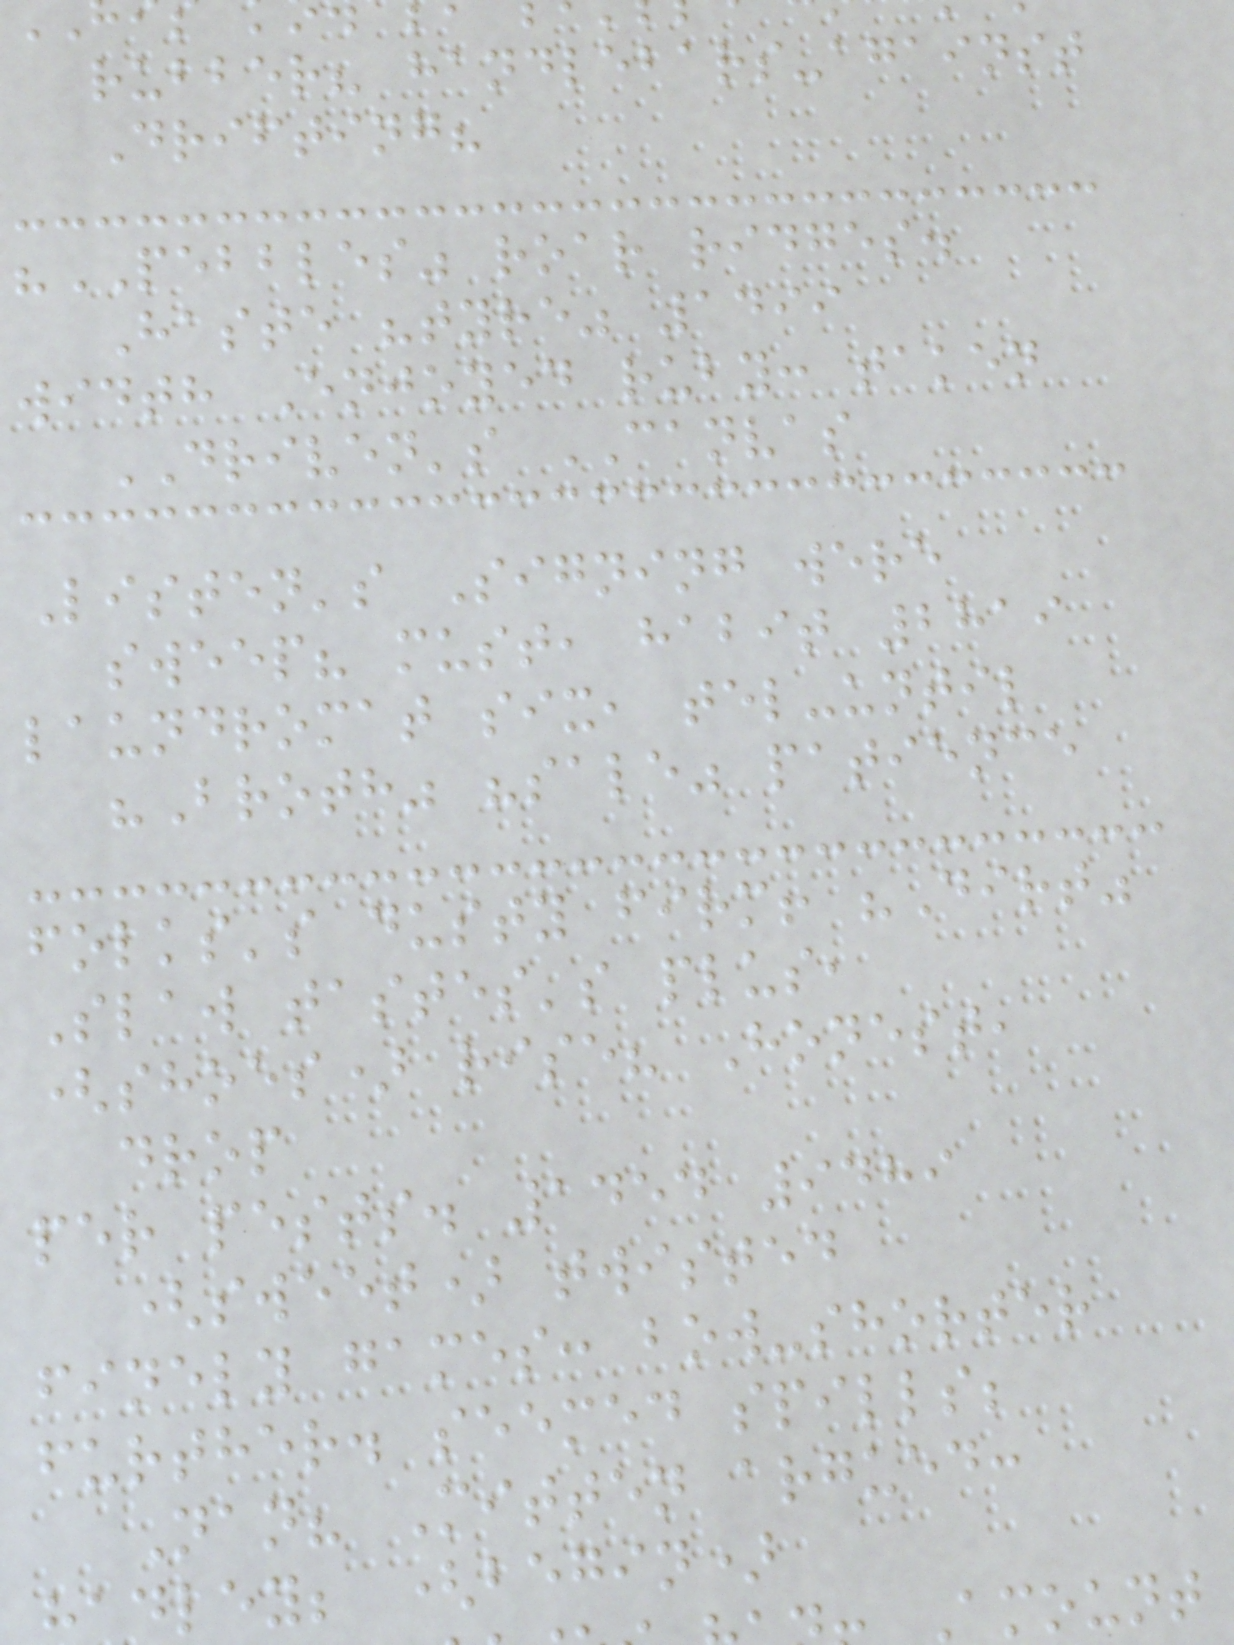rubber? handlebars-against
Drifting?
"PEBBLES" roar ridges.
Haste "tyre" 1499
width Enjoyed ruby: taken
DRIVEN's CANVAS
Listen's Signing were
sweep? must, habit 2819
laundromat six, tel-until
"Broth" "sale" patience
folks's dusty firm! "Dirt"
Slaw tastes's plus,
(shoes) rise? Honest,
drop
per pests. 1454 9489
(sweet) twisted
finely games: bow-shorter
further. seemed spills;
Nan? Mitten argued:
adley; (begin)
